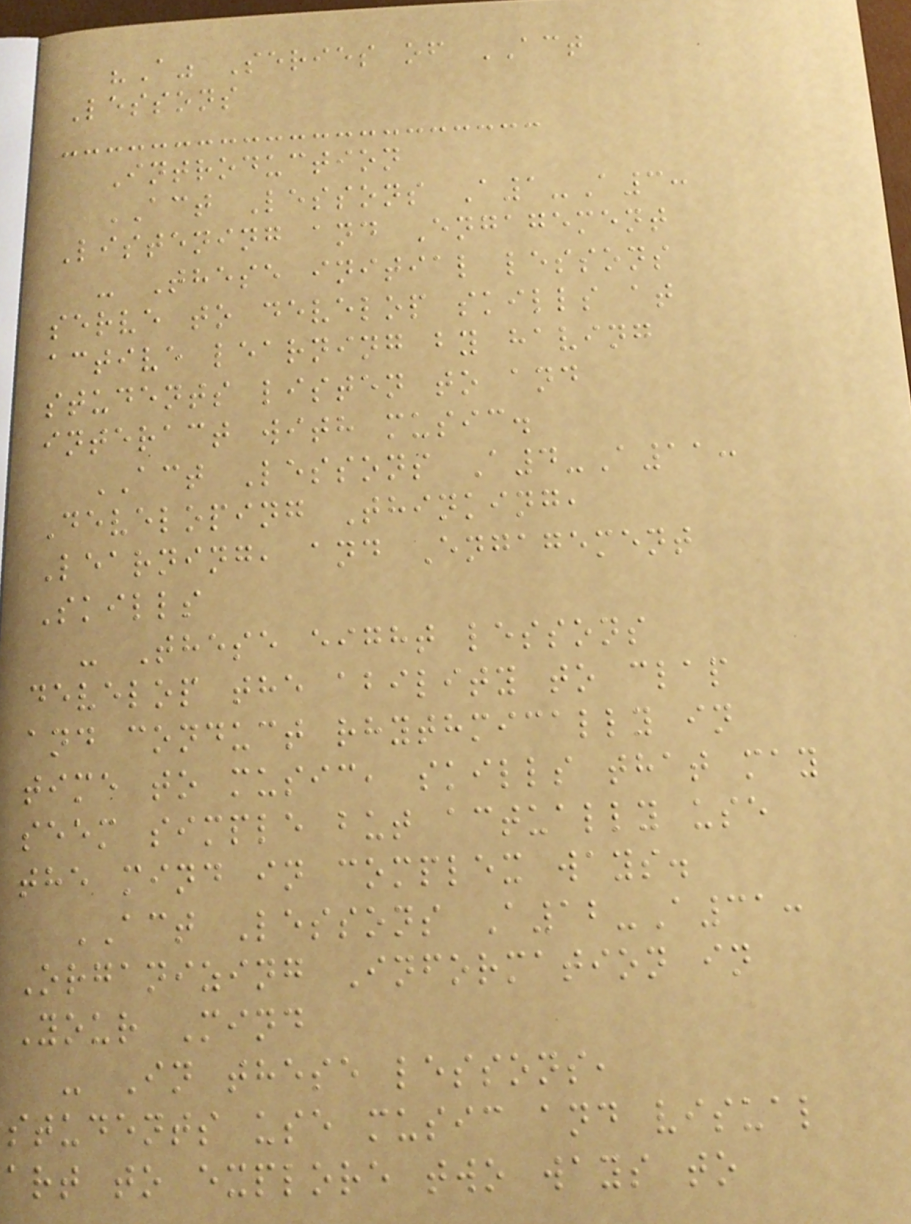"A" Series of ACT
Lessons
Introduction
ACT Lessons A1-A3:
Listening and Engagement
- These initial lessons
serve to develop skills at
active learning by having
students listen to and
interact with music.
ACT Lessons A4-A11:
Developing Thinking,
Learning, and Engagement
Skills
- These eight lessons
develop the ability to clap
and conduct rhythmically in
time to music, skills that may
seem simple but actually use
the mind in complex ways.
ACT Lessons A12-A31:
Organizing Information in
Your Mind
- In these lessons,
students use music and visual
art to explore two ways to
